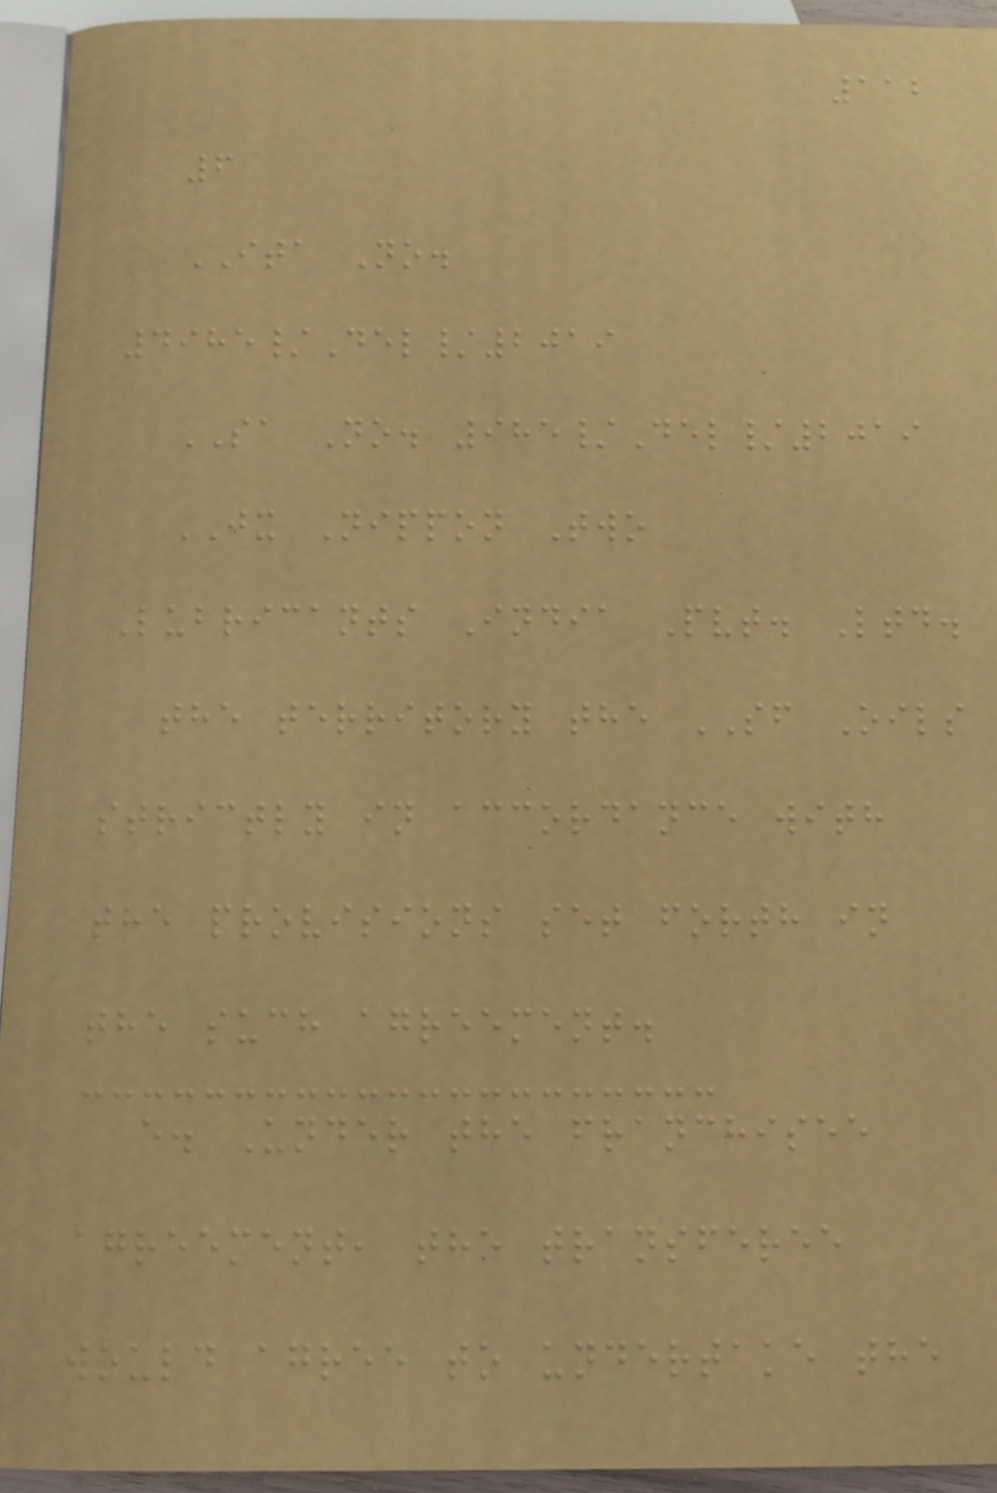112
6
ITA No.
4985/Del/2019
SA No. 985/Del/2019
JX Nippon Two
Lubricants India Pvt. Ltd.
the territory the SF Oils
strictly in accordance with
the provisions set forth in
the such agreement.
e. Under the franchisee
agreement, the transferee
would agree to undertake the
